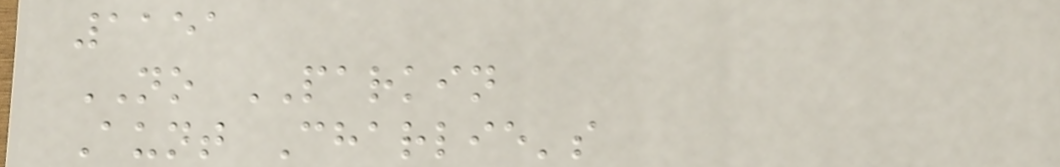1151
NO PARKIN
Aunt Charlie's
